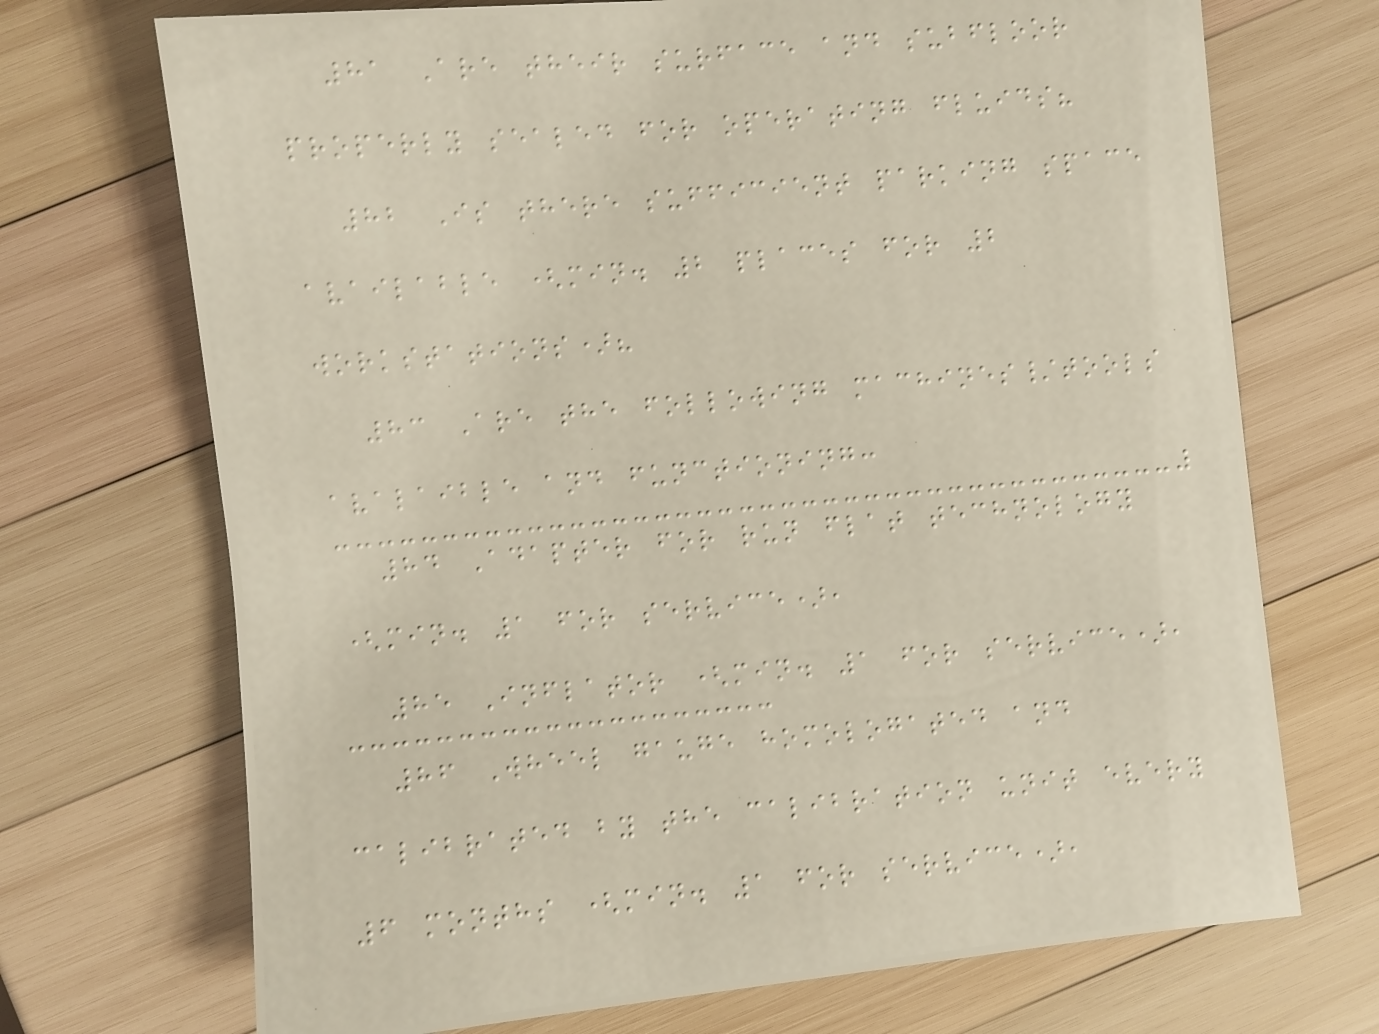81 Are their surface and subfloor
properly sealed for operating fluids?
82 Is there sufficient parking space
available (min. 2 places for 2
workstations)?
83 Are the following machines/tools
avalaible and functioning:
84 Adapter for run flat technology
(min. 1 for service),
85 Inflator (min. 1 for service),
86 Wheel gauge homologated and
calibrated by the calibration unit every
6 months (min. 1 for service),
